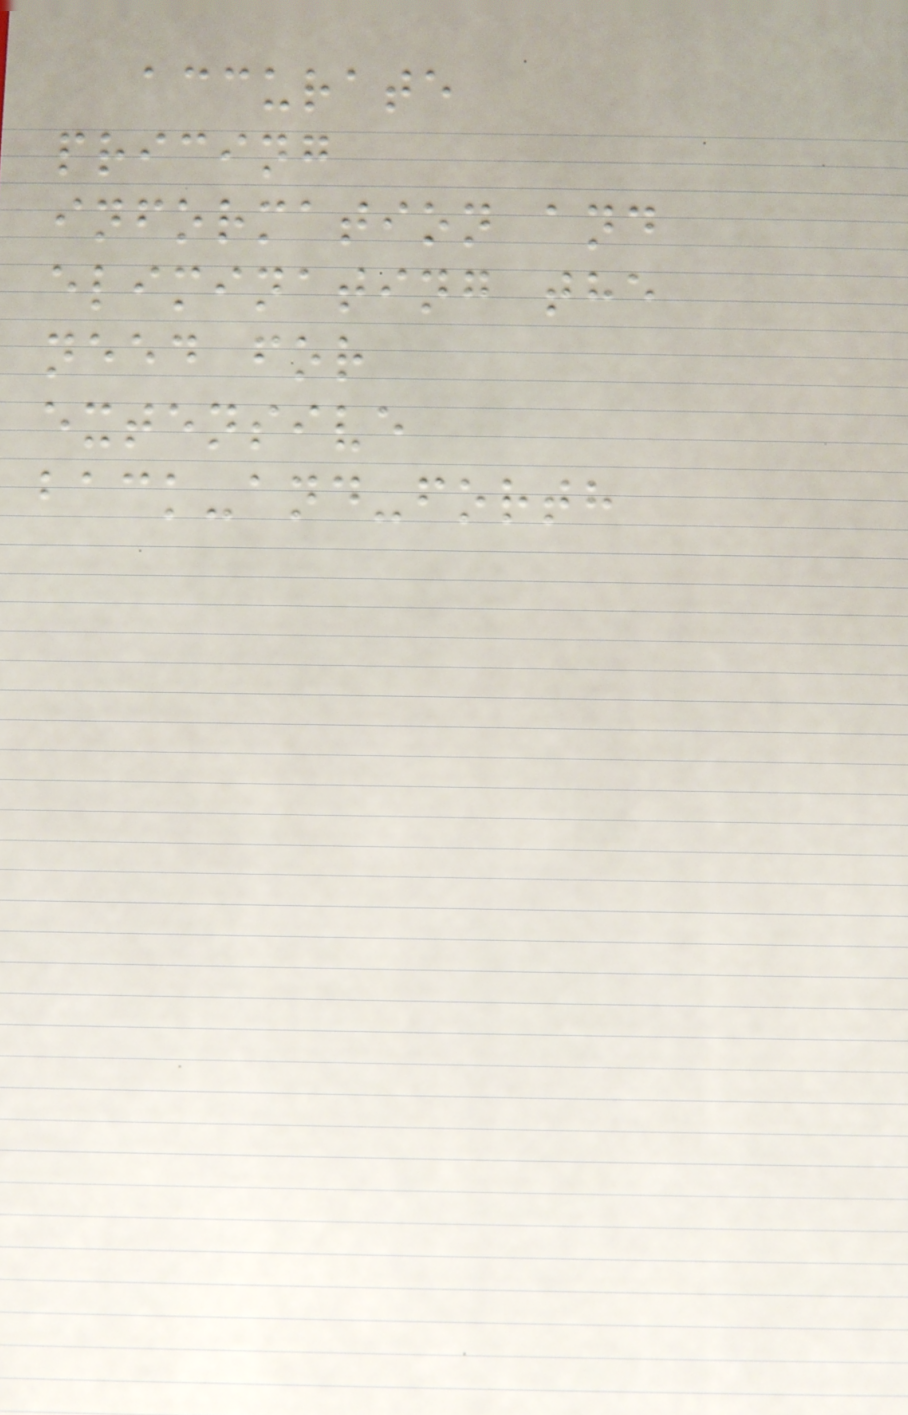accurate
pricing
information and
eliminating the
need for
extensive
back-and-forth
